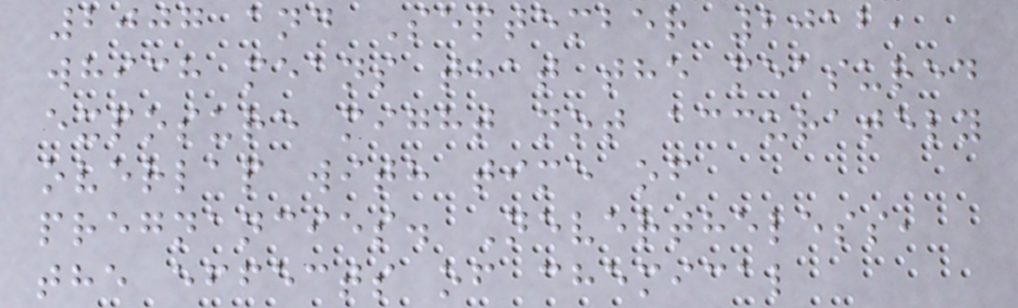2007 and September 2012,
which means that the measured
exposure might not accurately
overlap with time of
pregnancies. Nevertheless,
the effects of chemical
